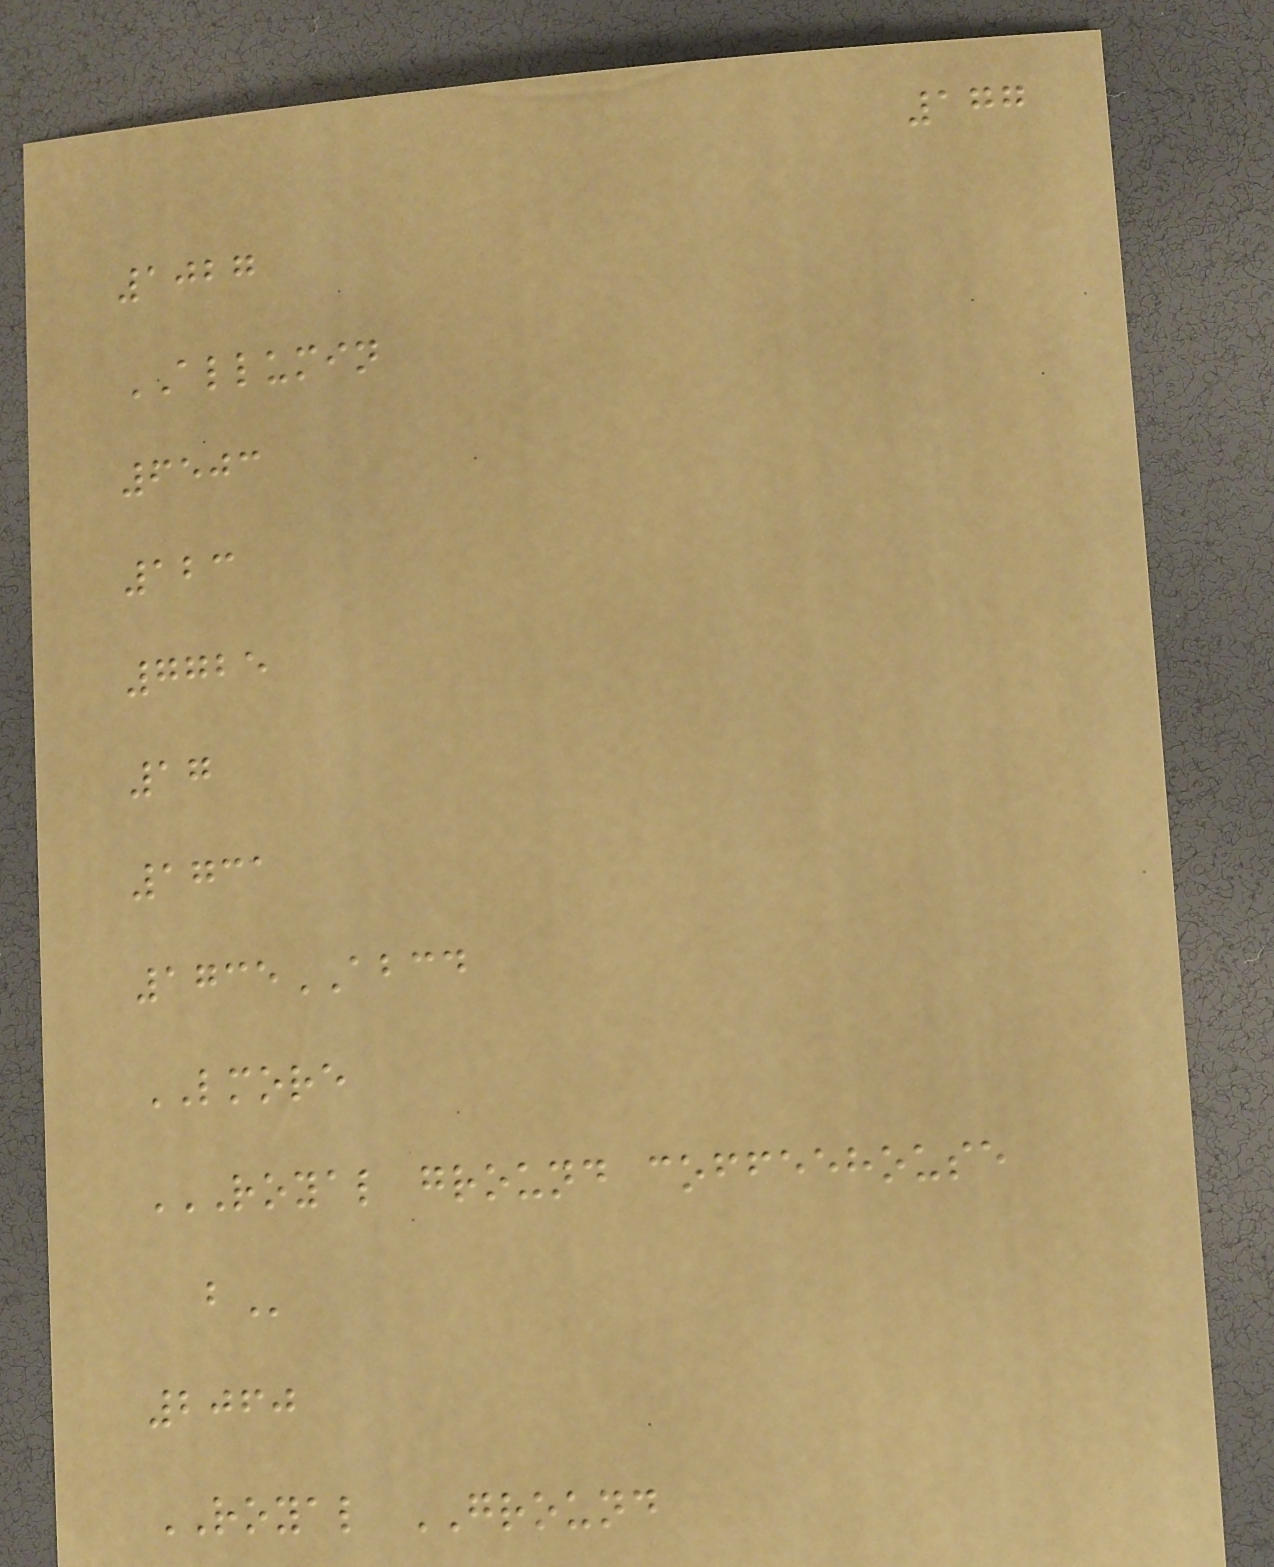177
1027
ALLUMIN
6503
123
7725
17
1731
1735ABCD
LMORE
ROYAL GROUND COFFEEHOUSE
B
2060
ROYAL GROUND
